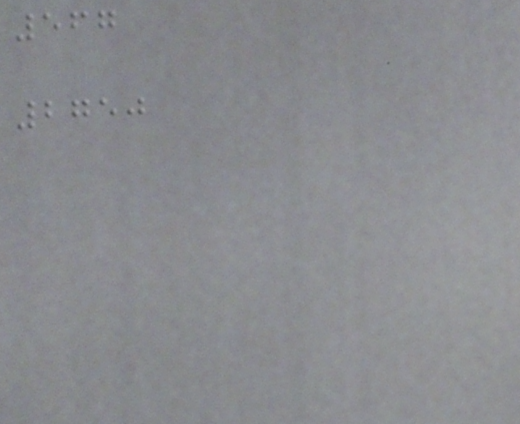567
2750
